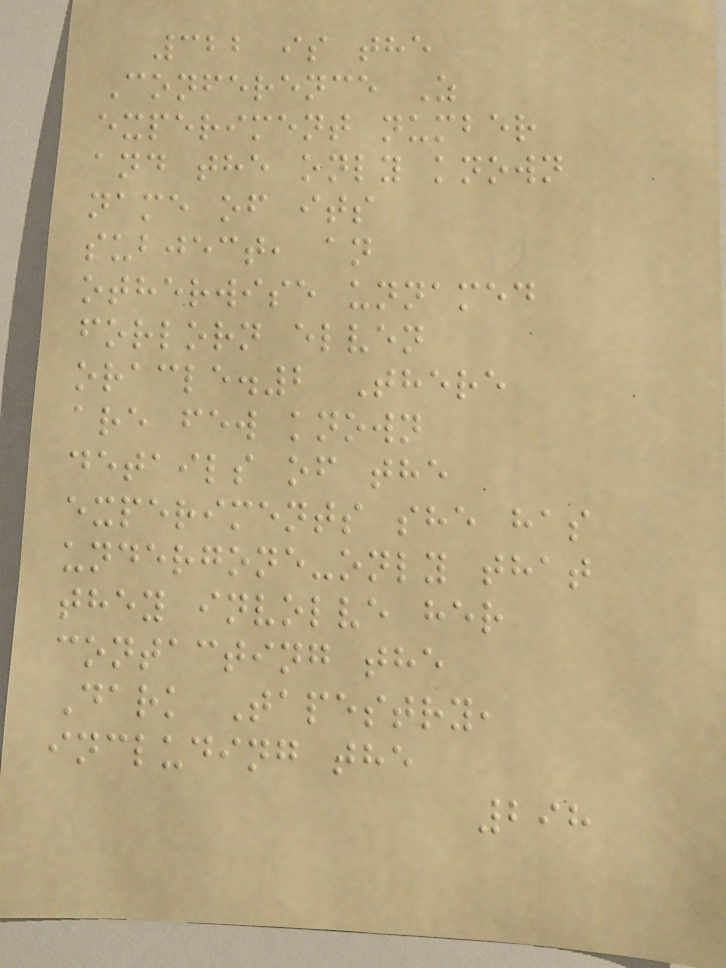322 is the
Conference Z
experiment number
and the only known
name of its
subject, an
otherwise unnamed
forlorn elven
oracle.2 There
are few known
details of the
experiments she has
undergone-only that
they involve her
contacting the
Dark Tapestry,
including the
298
